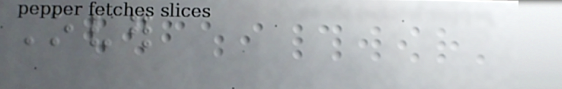Over
